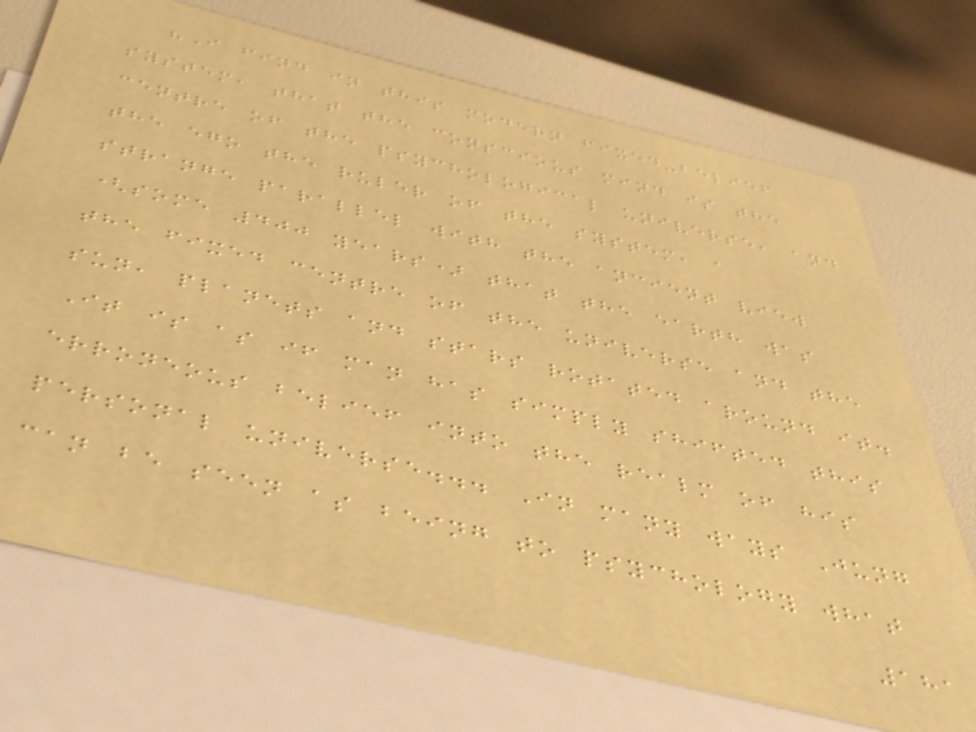"I find in this modern fixed-belief
system, that the conscious mind is the
centre of the psychological universe, and
the ego the ruler of the system, a
strange parallel with the ancient view
(some 400 years) that the earth was
the fixed centre of the universe and the
sun, planets and stars rotated around it.
It is as if man has simply shifted this
erroneous belief into the realm of his
personal universe... In many ways Jung
can be seen as being to psychology what
181
